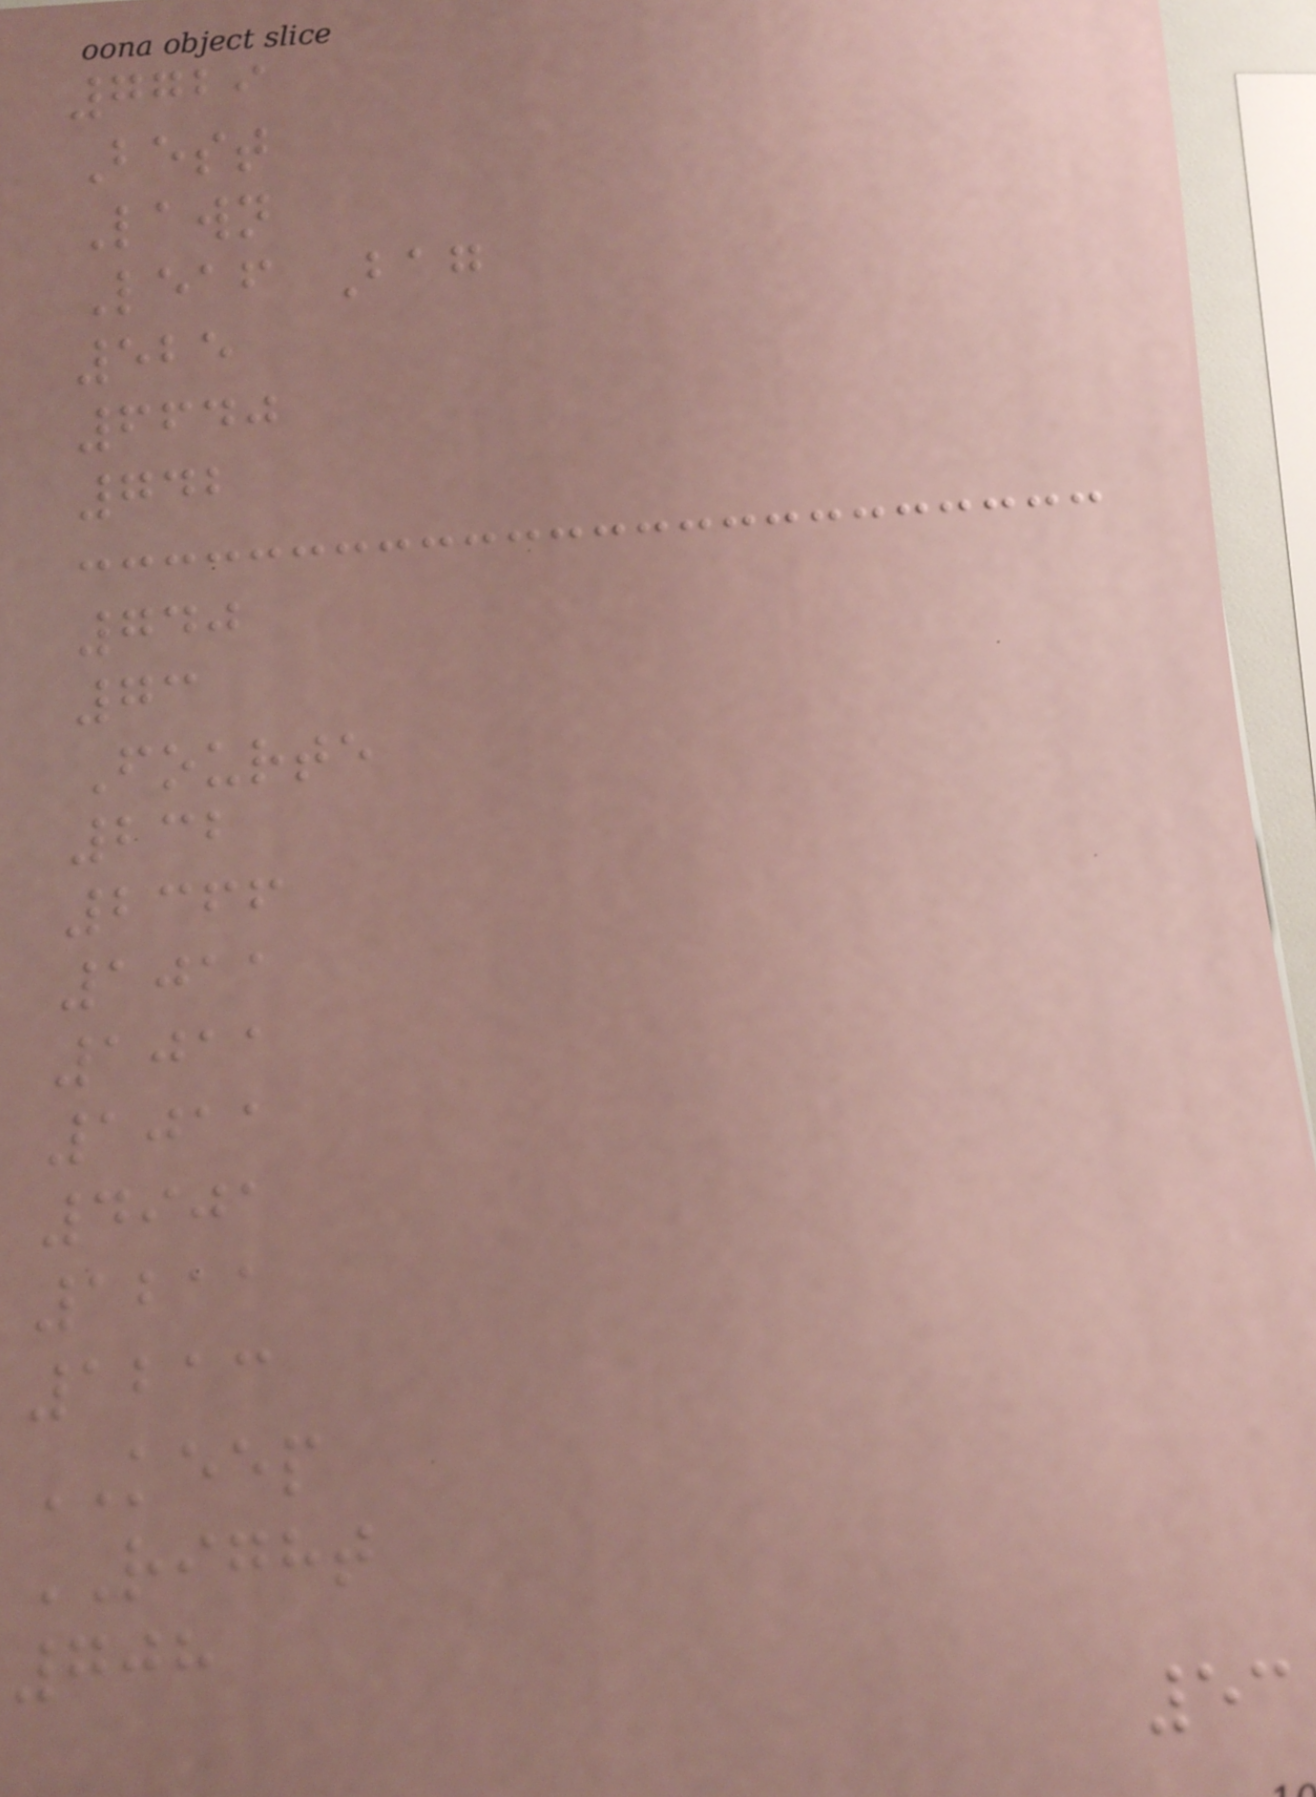7729
Best
Lawn
Leaf Bag
525
6640
742
740
73
Fourte
232
2366
1011
1011
1011
4901
1211
1213
KEEP
RIGHT
708
53
